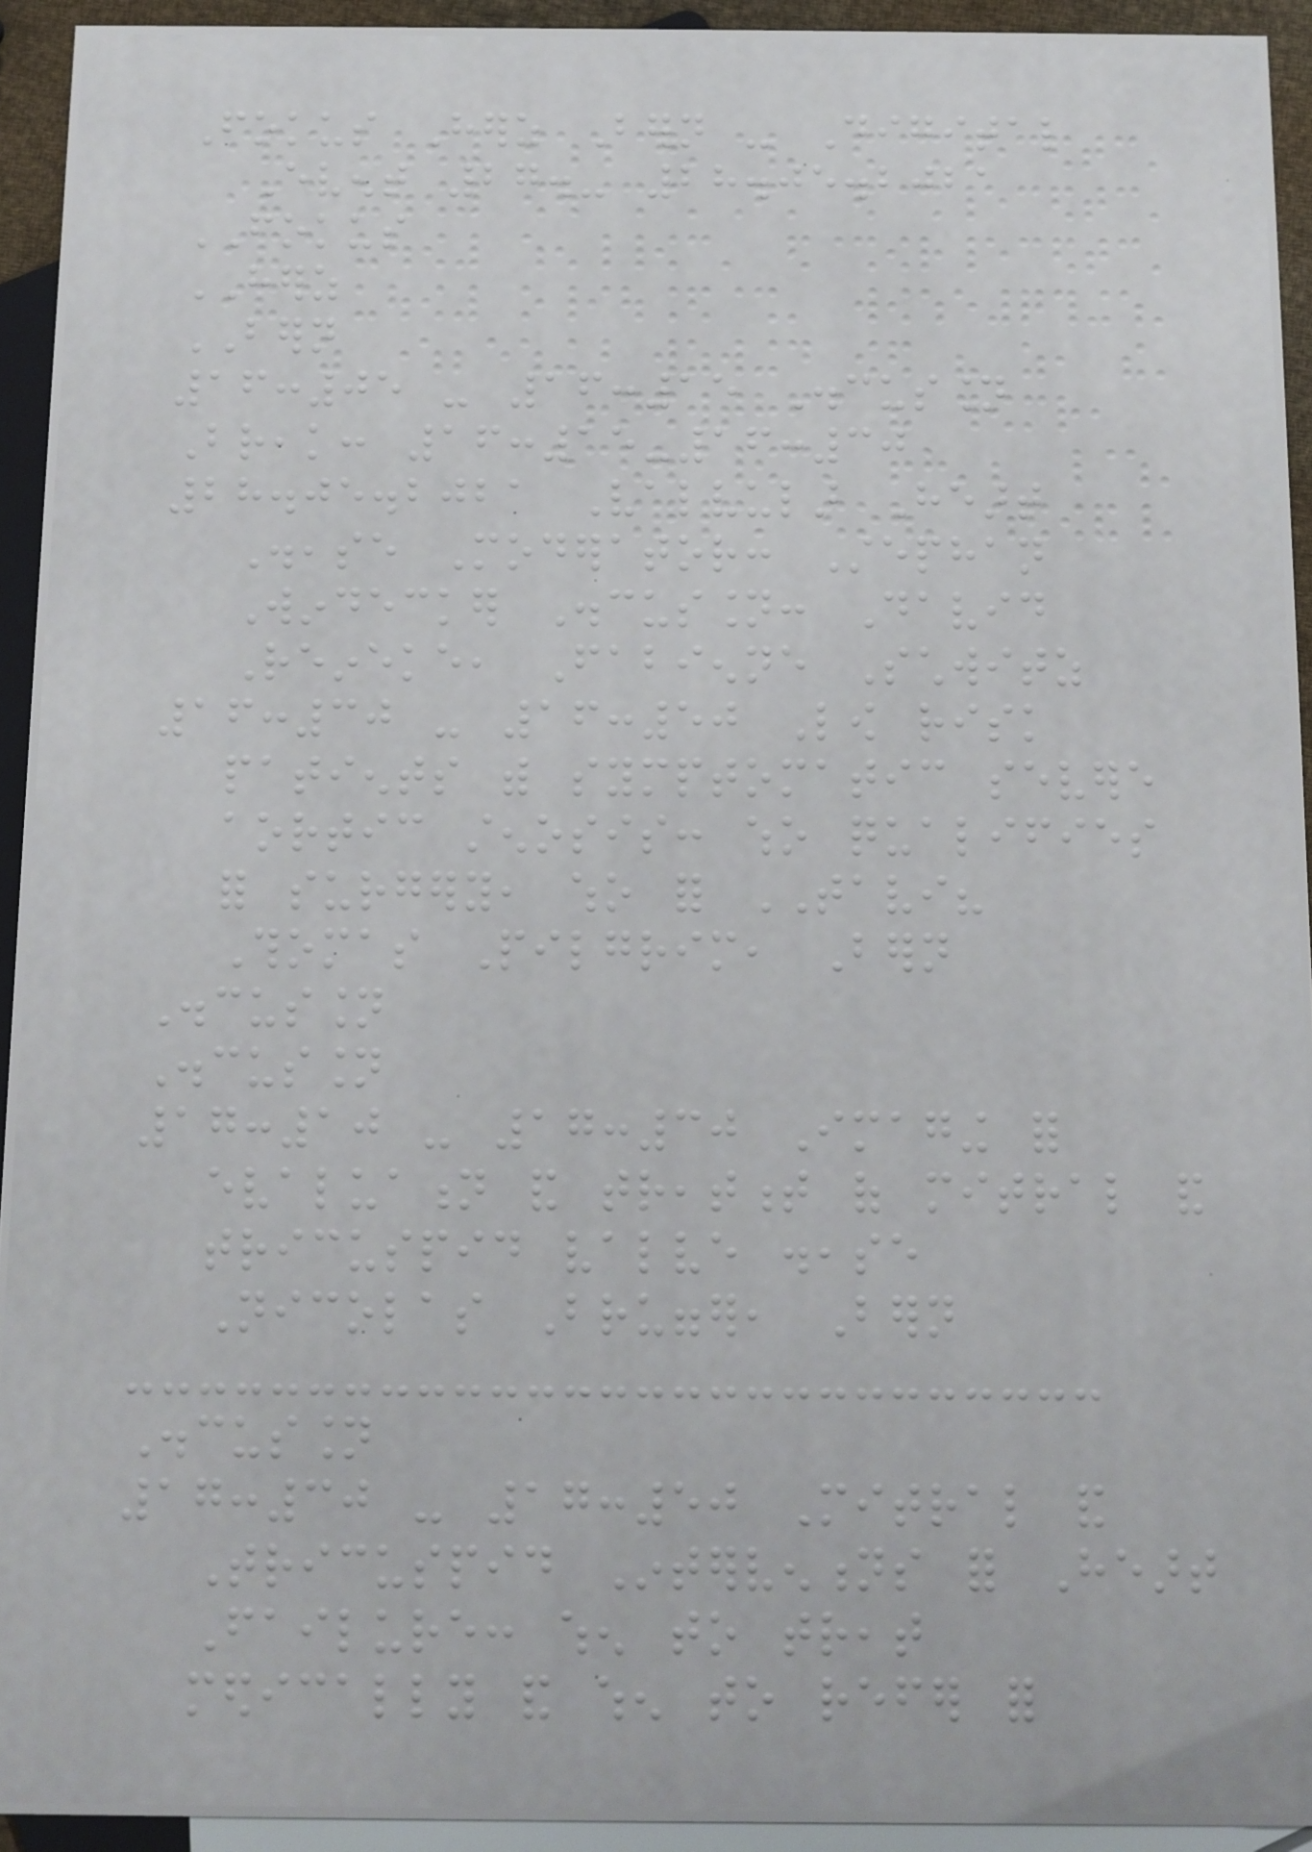Fokus Herz Bern - Digital
Event 27.- 28.05.2021
FOKUS
HERZ
BERN
16:05 - 16:15 Discussion
Break: 16:15-16:30
28.05.2021 Valvular Heart
Disease Moderator: Stephan
Windecker Discussion: David
Reineke, Fabienne Schwitz
16:30 - 16:50 Low risk
patients with symptomatic severe
aortic stenosis: who qualifies
for surgery, who for TAVI?
Thomas Pilgrim, Bern
Discussion
Discussion
17:10 - 17:30 Imaging for
evaluation and treatment of mitral and
tricuspid valve disease
Nicolas Brugger, Bern
Discussion
17:30 - 17:50 Mitral and
Tricuspid Interventions for Heart
Failure: when to treat
medically and when to refer for
